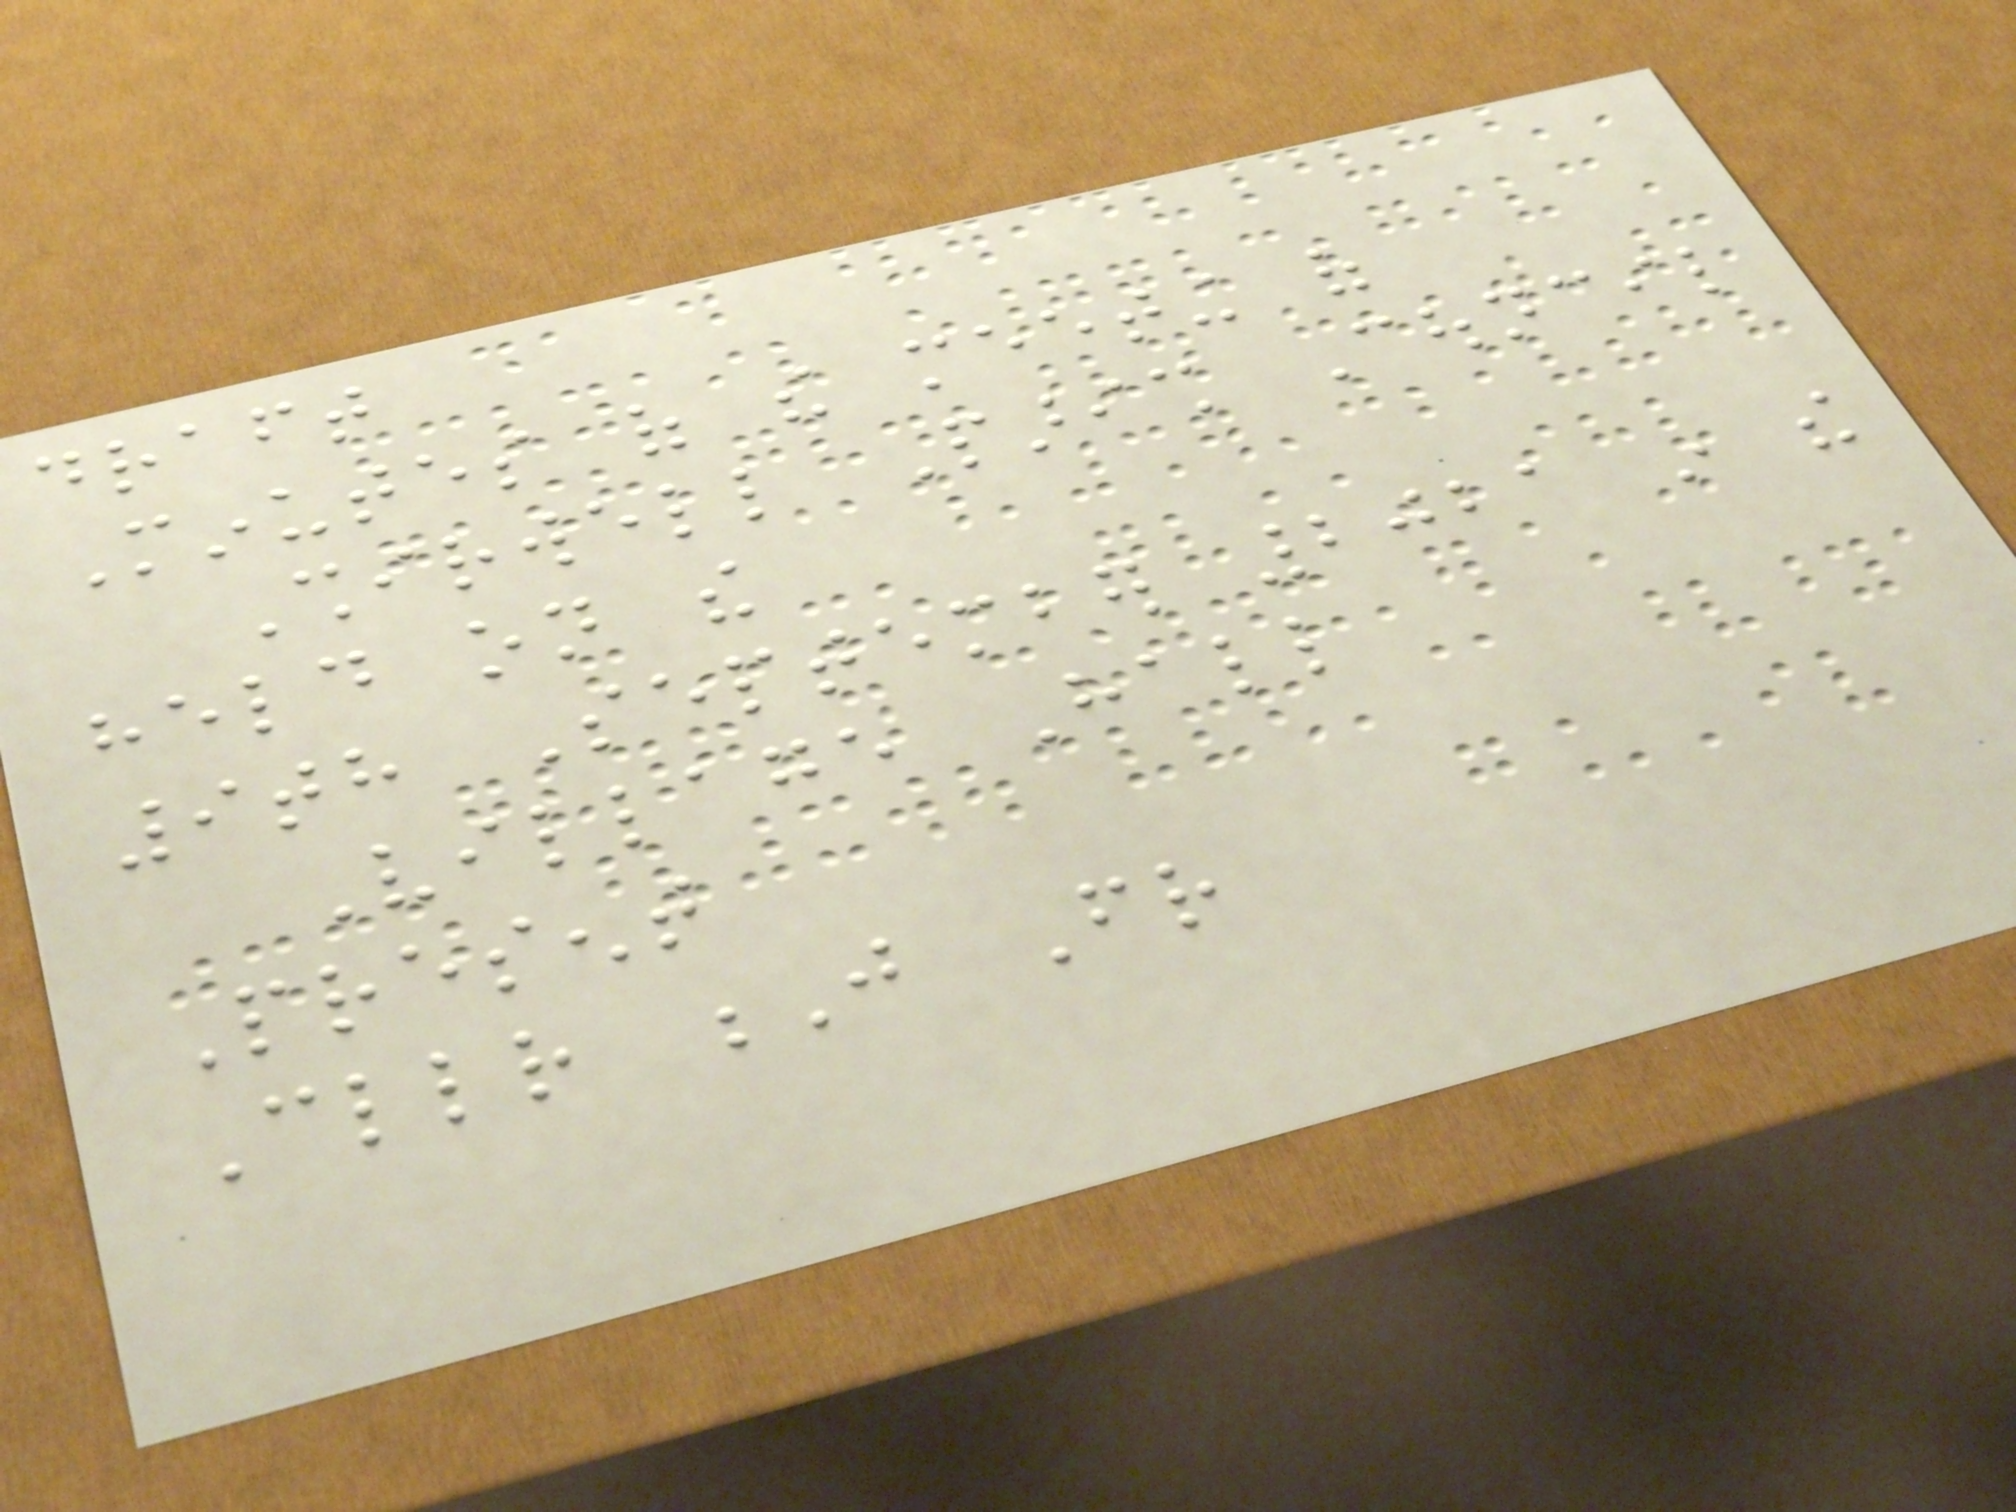draft
Minutes of the meeting of
Shirwell Parish Council
held on the
9th September 2021 in the
Village Hall
Present
Cllr J Friend
